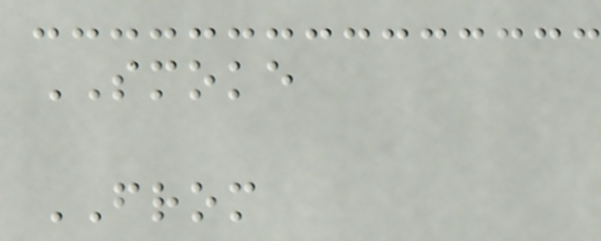SMOKE
FROM
